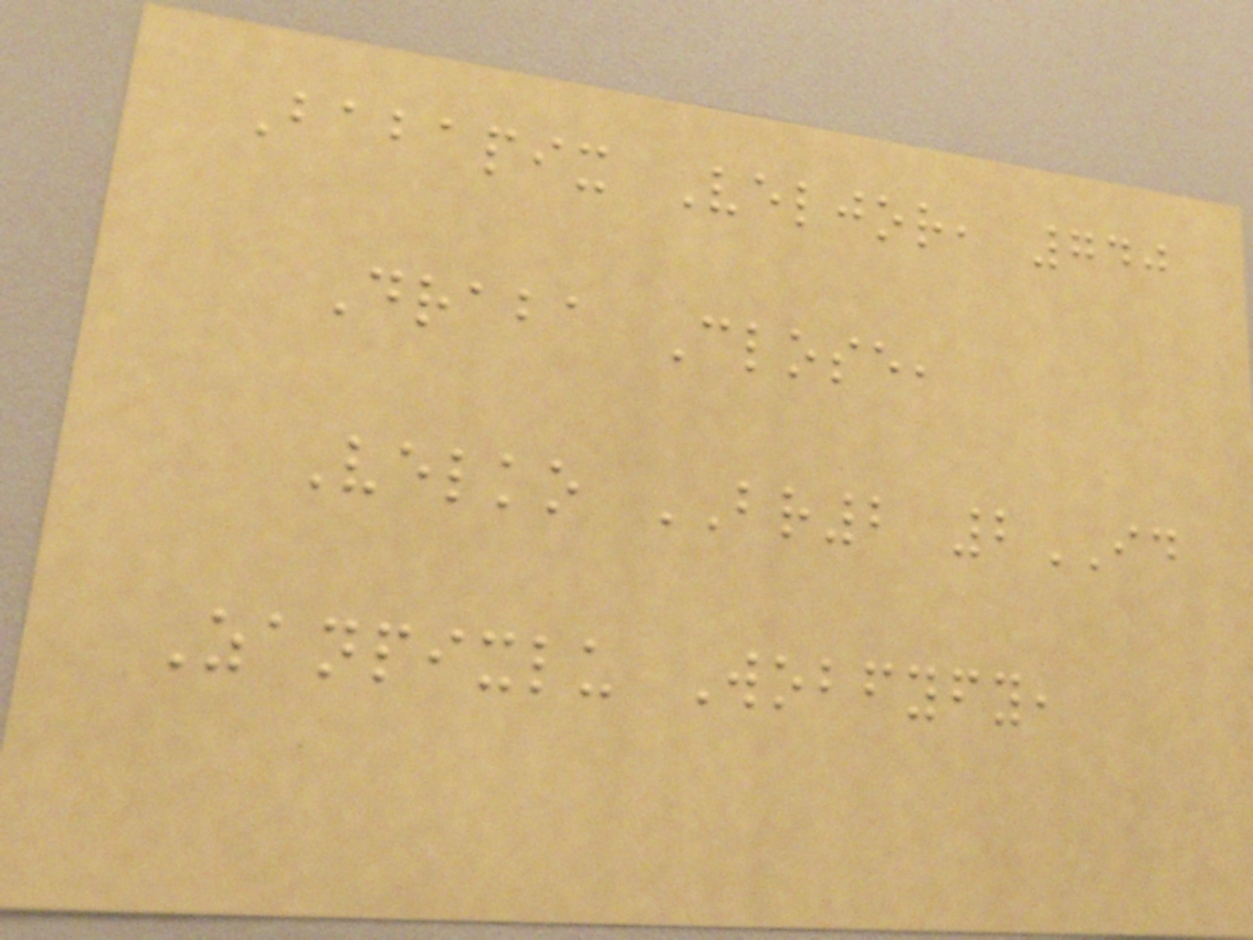Babapix Veljor, 740
Draba Close,
Velko BR2 2ID
Zanpixlu Wobfyfy,
